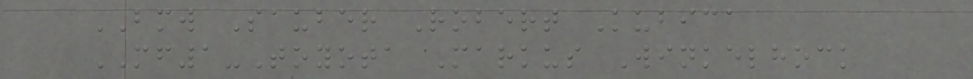BMW Sauber Robert Kubica
MF1-Toyota Markus Winkelhock
